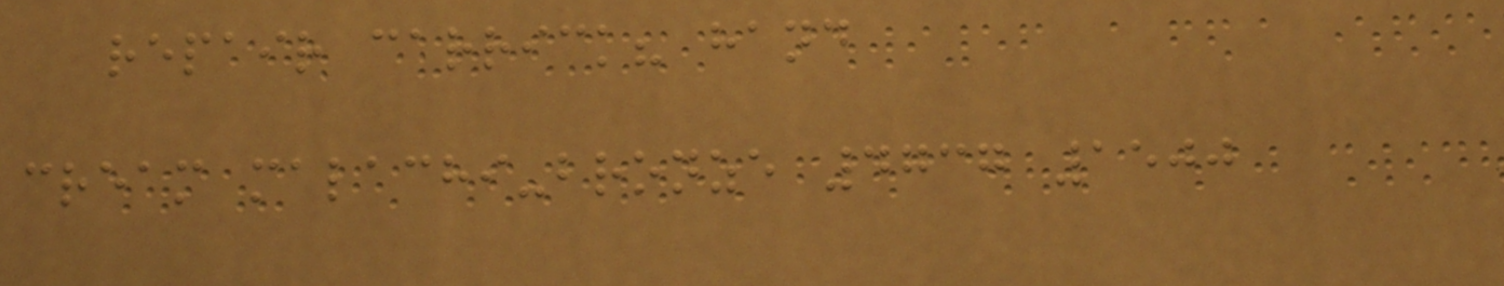repair carrick? hand
cream malachi-bronze 4737 1500
